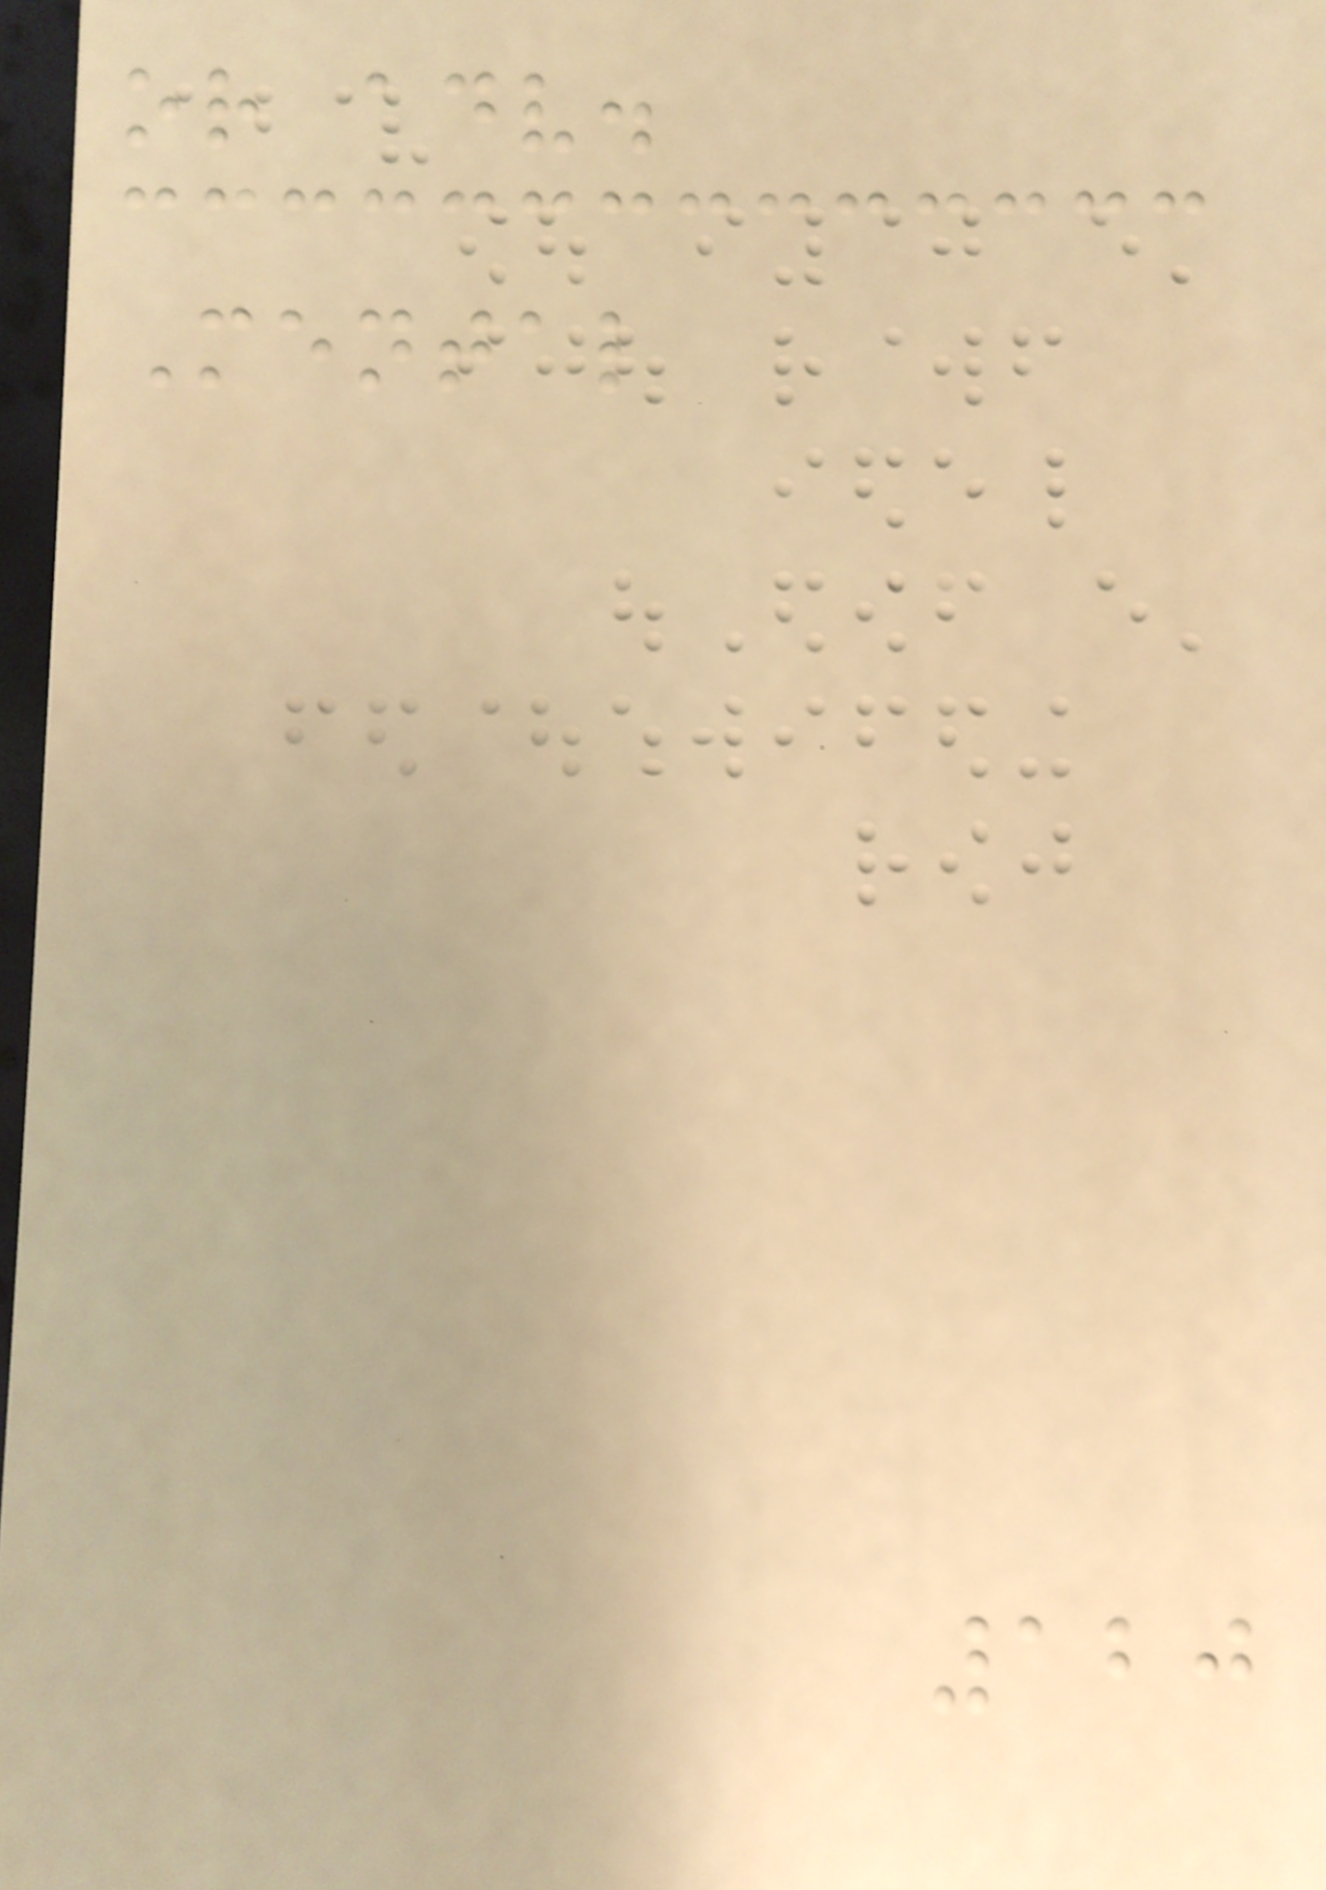or adv.
Mental
120
